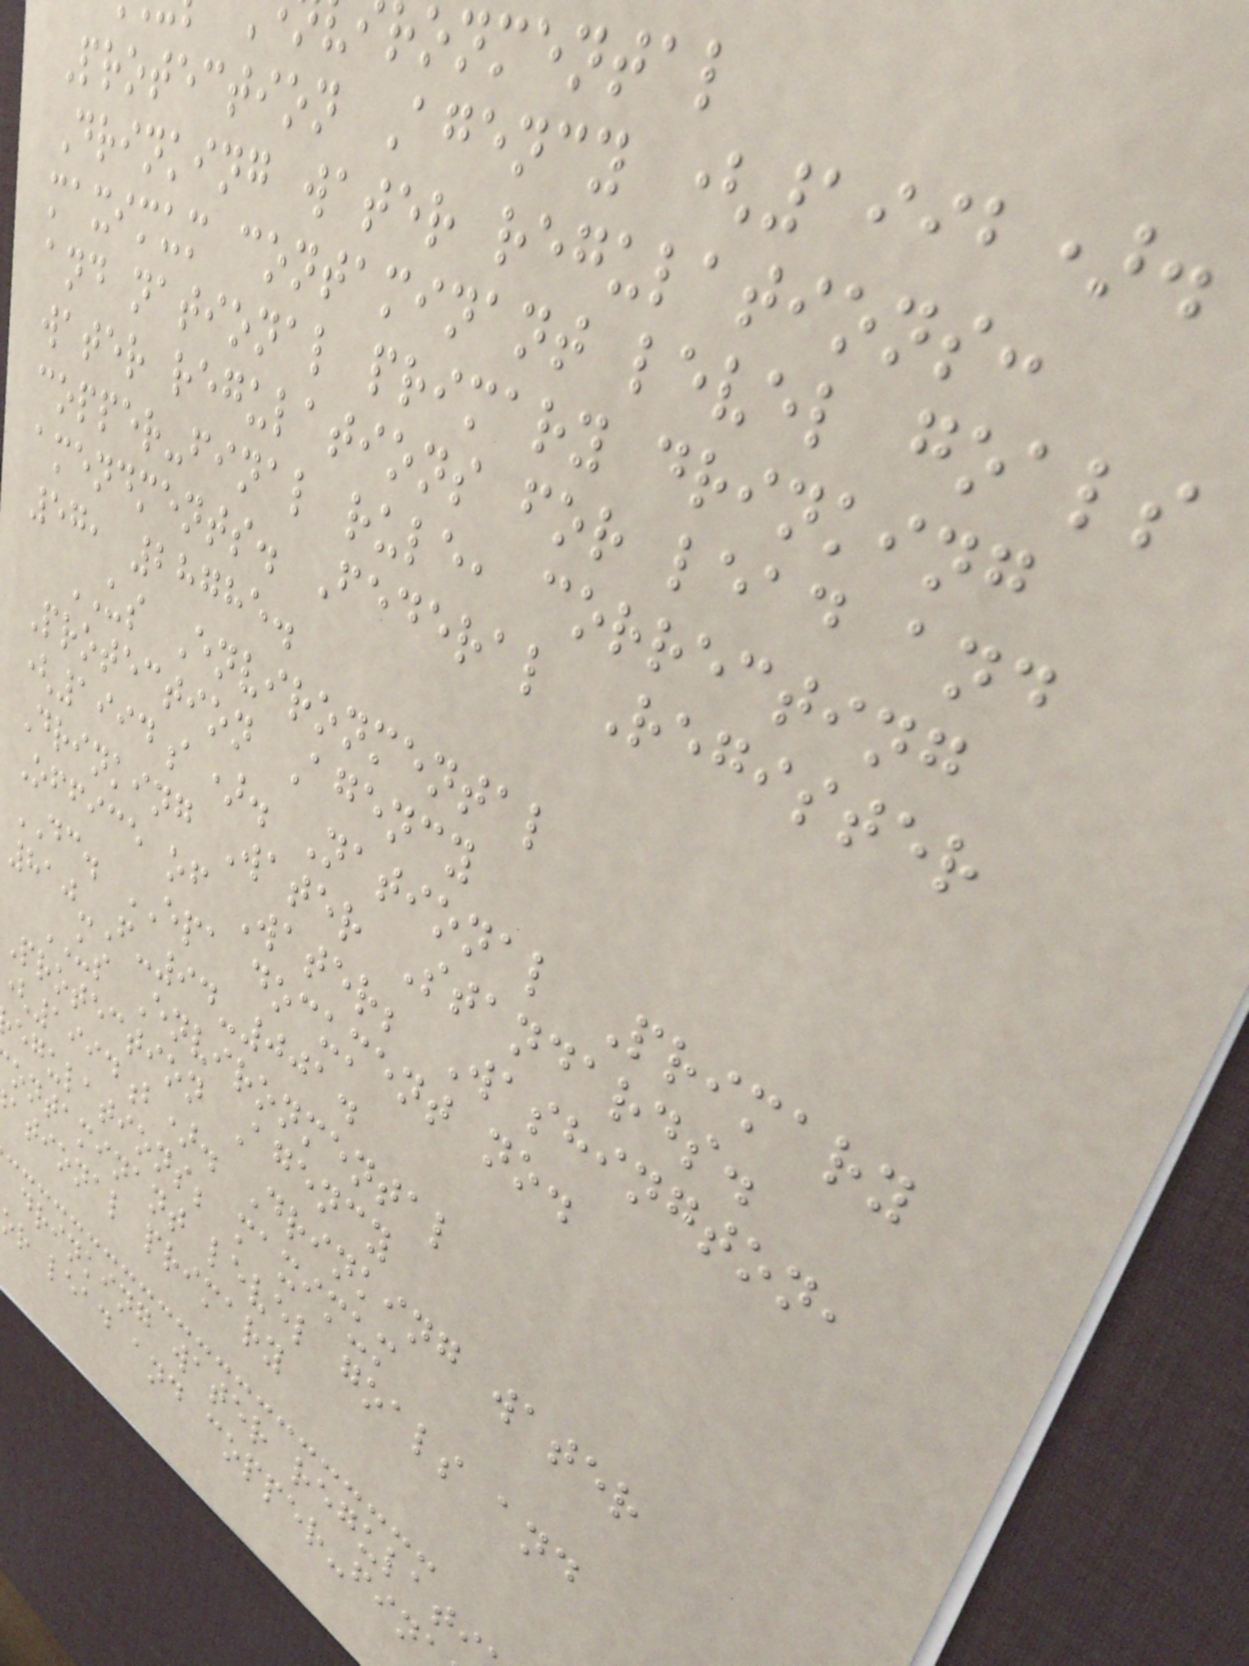ronmental
Protection Agency (1992).
Drinking water regulations:
maximum contaminant level goals
and national primary drinking
water regulations for lead and
copper-final rule, correcting
amendments. Federal Register
57, 28785.
US Environmental
Protection Agency
(1994a). National Primary
Drinking Water Standards.
Office of Water; Washington,
DC. EPA document no.
810-F-94-001.
US Environmental
Protection Agency
1994b). Drinking water
egulations; maximum
ontaminant level goals and
ational primary
drinking water regulati
or lead and copper-fin
